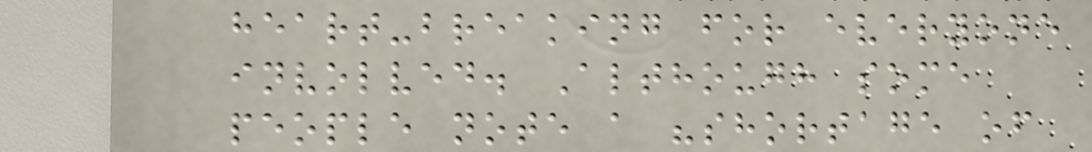heart-breaking for everyone
involved. Although some
people note a "shortage of
